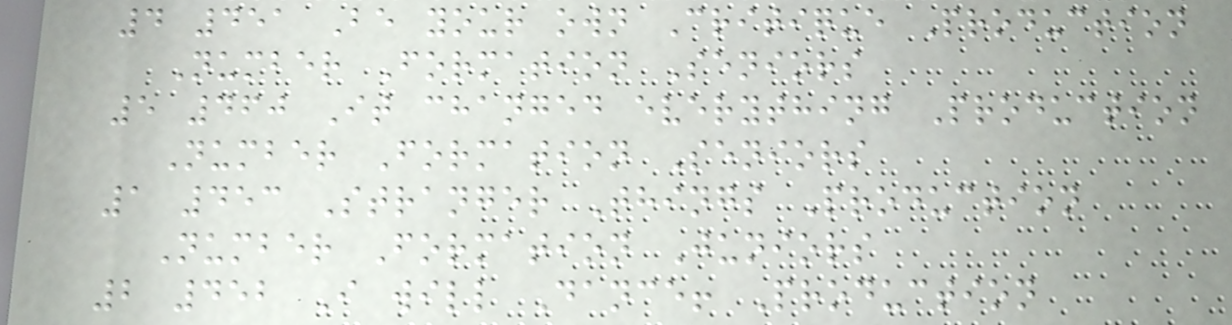4 451 Be your own Critique Production
Number Formation Seniors
5 460 It changed everything Production
Number Formation Seniors
1 453 Stranger Things Production
Number Formation Juniors
2 452 I will Dance! Production
